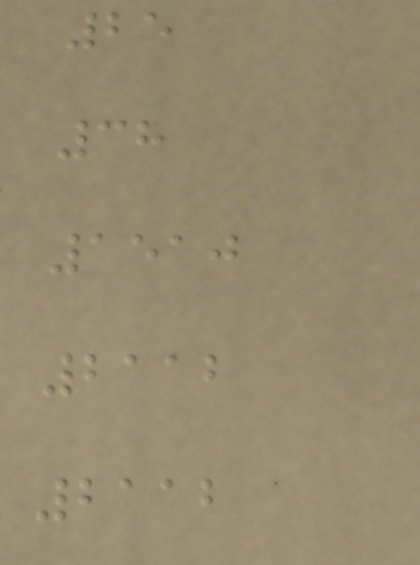25
38
1510
2112
2112
